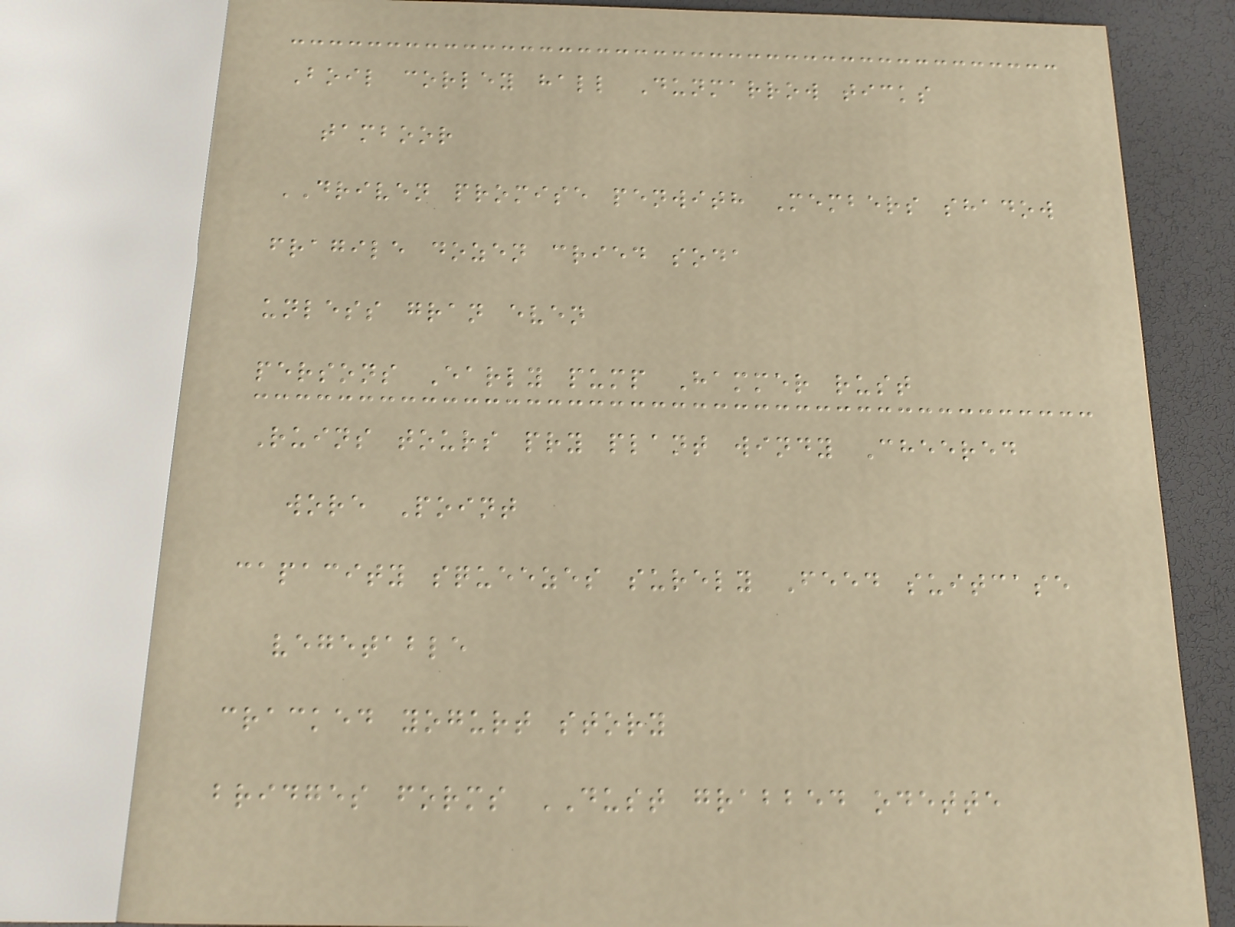Boil corley hall Dunmarrow ticks
tamboor
DRIVEN promise penwith Members shadow
fragile dozen cried soda
unless gran even
persons Early pump Hammer rust
Ruins tours pry plant windy Cheered
wore Point
capacity squeezes surely Feed suitcase
vegetable
cracked yogurt story
bridges forms DUST grabbed odette
